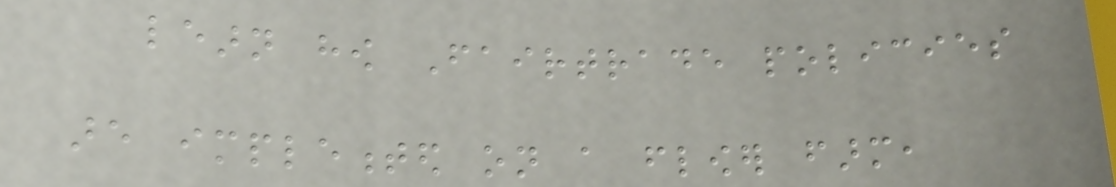learn how Fairtrade policies
are implemented on a flower farm,
